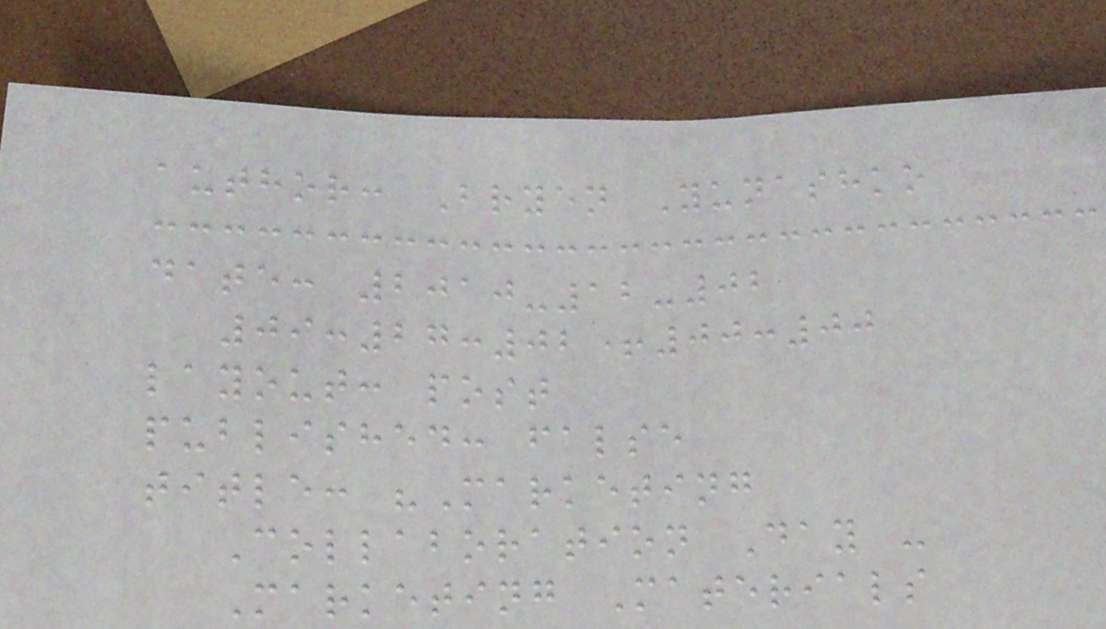author: Bryen Yunashko
date: 2010-12-02
09:27:02+00:00
layout: post
published: false
title: "Marketing
Collaboration Day -
Marketing Materials
